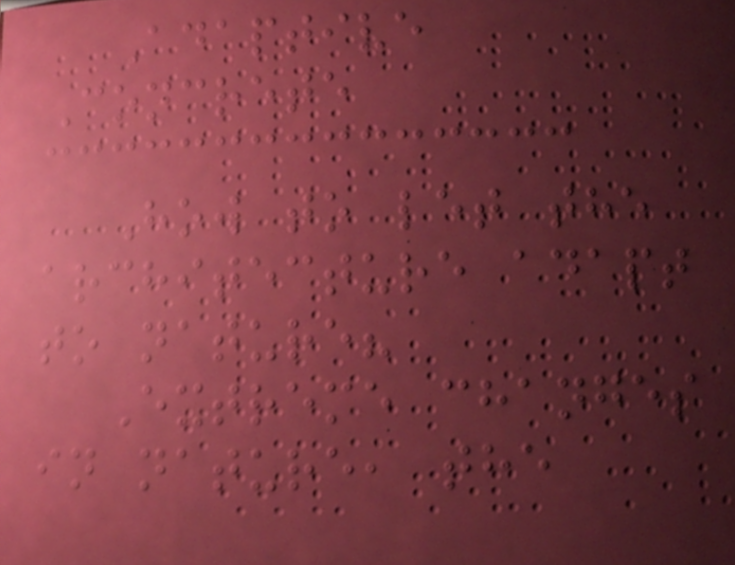Adaptive
Concrete
How to let the
architecture adapt
to nature?
Extreme changes
in nature, the
